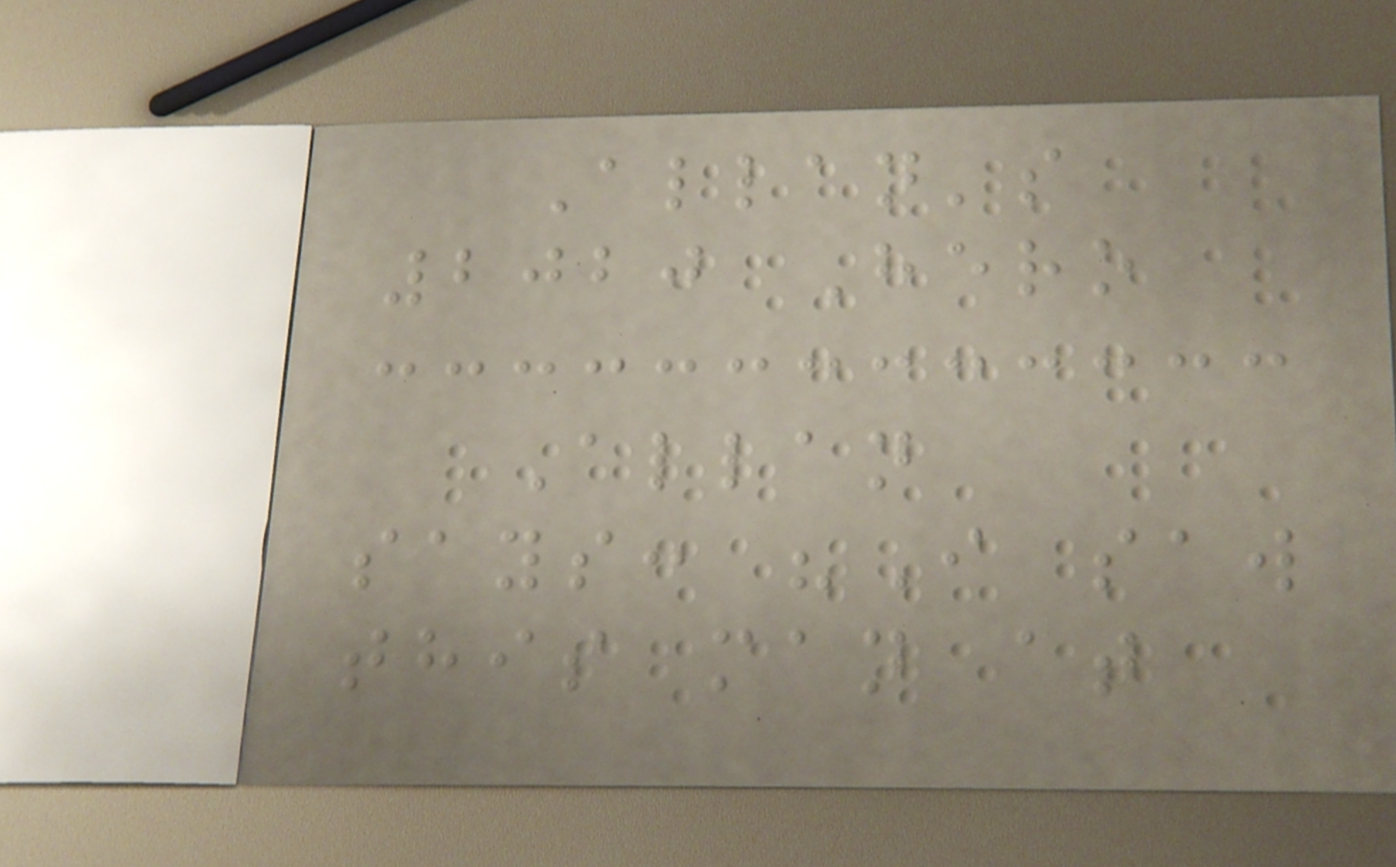Allan's
2020 Hero
Allan
says: "I saw
this man at
